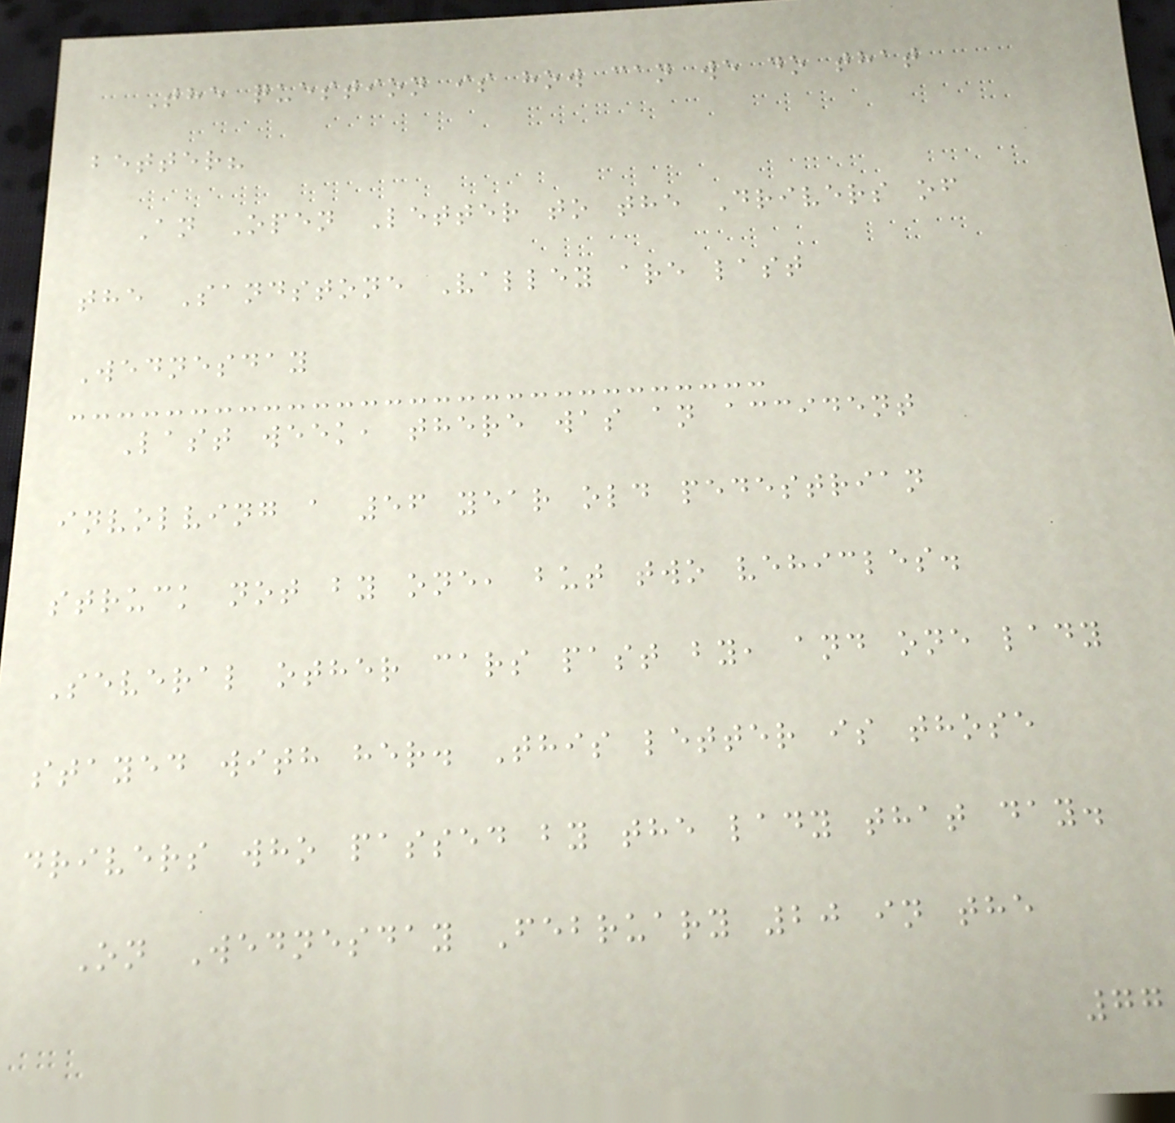The question is how can we do that
better?
An Open Letter to the Drivers of
the Sandstone Valley are last
Wednesday
Last week, there was an accident
involving a 56 year old pedestrian
struck not by one, but two vehicles.
Several other cars past by, and one lady
stayed with her. This letter is those
drivers who passed by the lady that day.
On Wednesday February 20 in the
77
